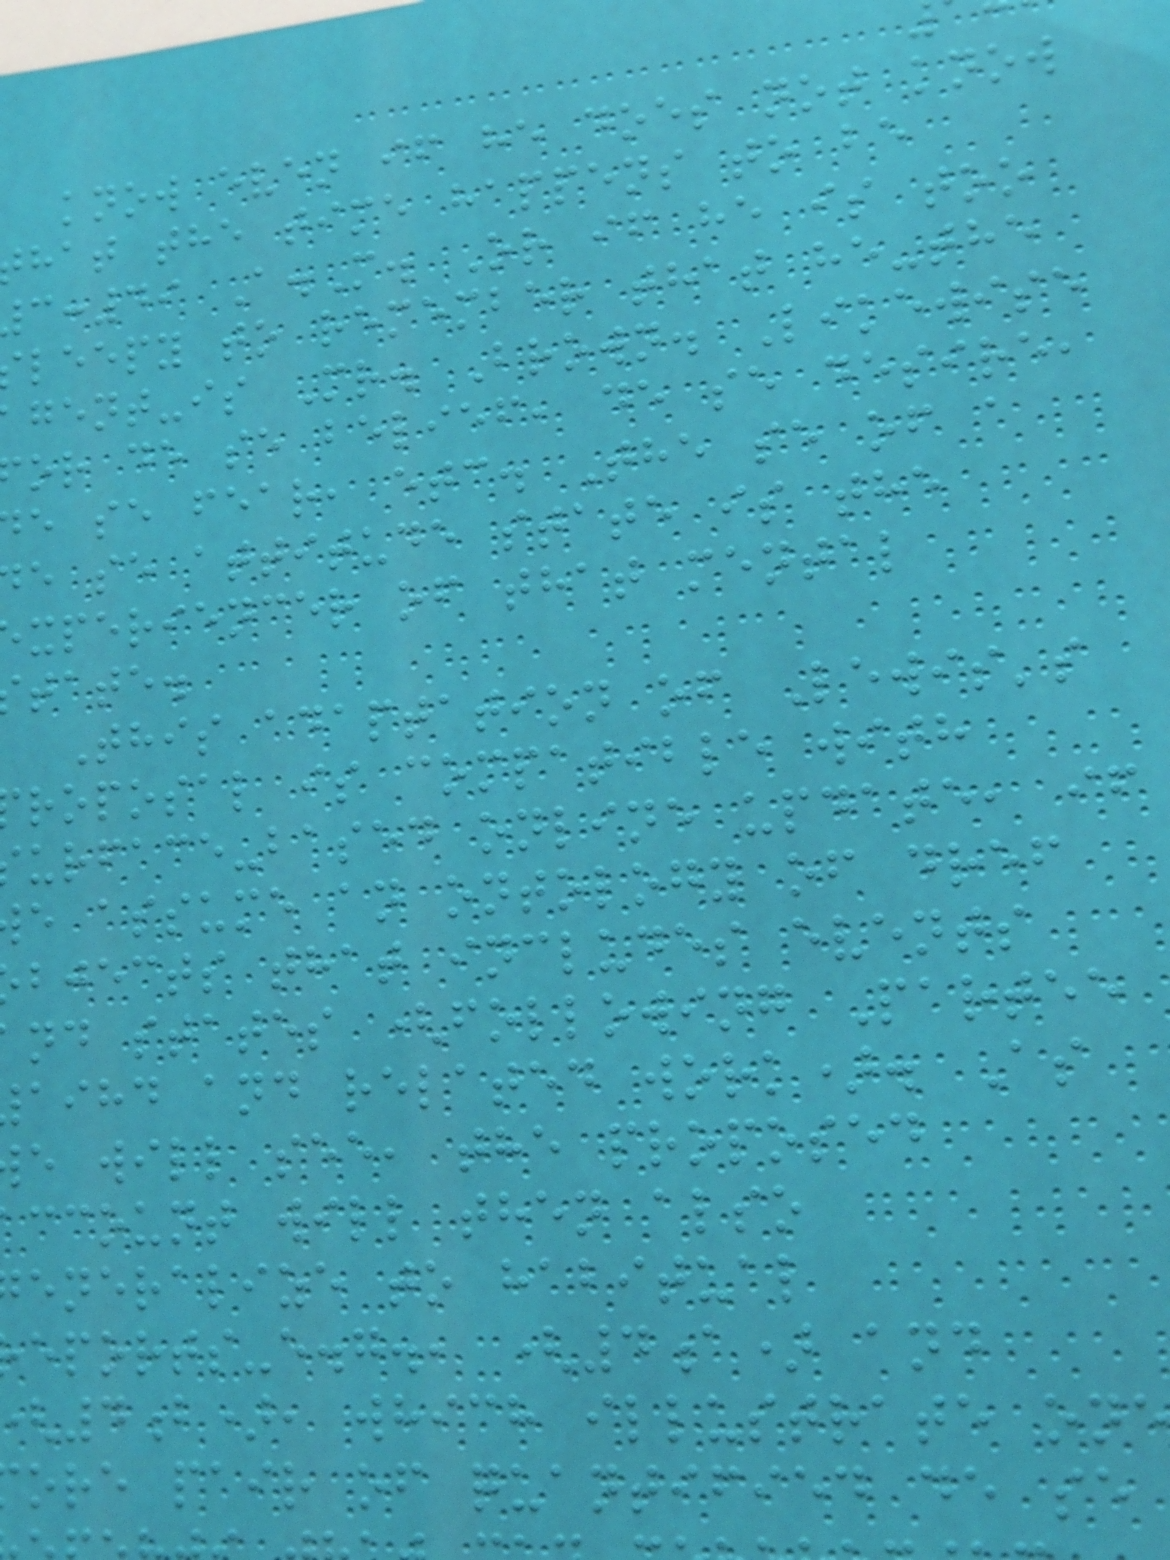know even if he does not know
hat the time happens to be
:49 A.M. Or if he is too
leepy to remember that he-the
gent-is Mr. Brown. Likewise
or de se belief, de se desire,
e se fear, etc. The se of a
e se attitude state is the
xperiencer of that mental
tate.
This adaptation of Lewis's
roposal is compatible with
urface-based online update, if
e assume an ontology of dref
bjects that includes events
nd states (following Partee
aihd and related work). As
e will see, the proposed
ccount will then also
eneralize to habitual
eports-e.g., (4a) and
4b), which illustrate on
ore pair of quantified de se
